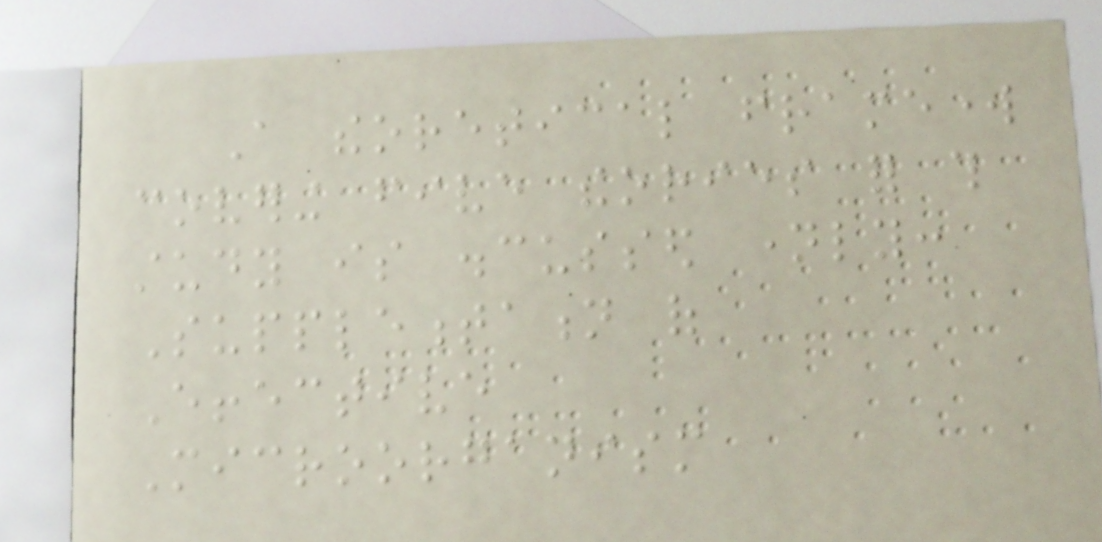A theoretical framework
covering five theories for this
study is discussed namely:
Supplementation of
Effective
Microorganism
